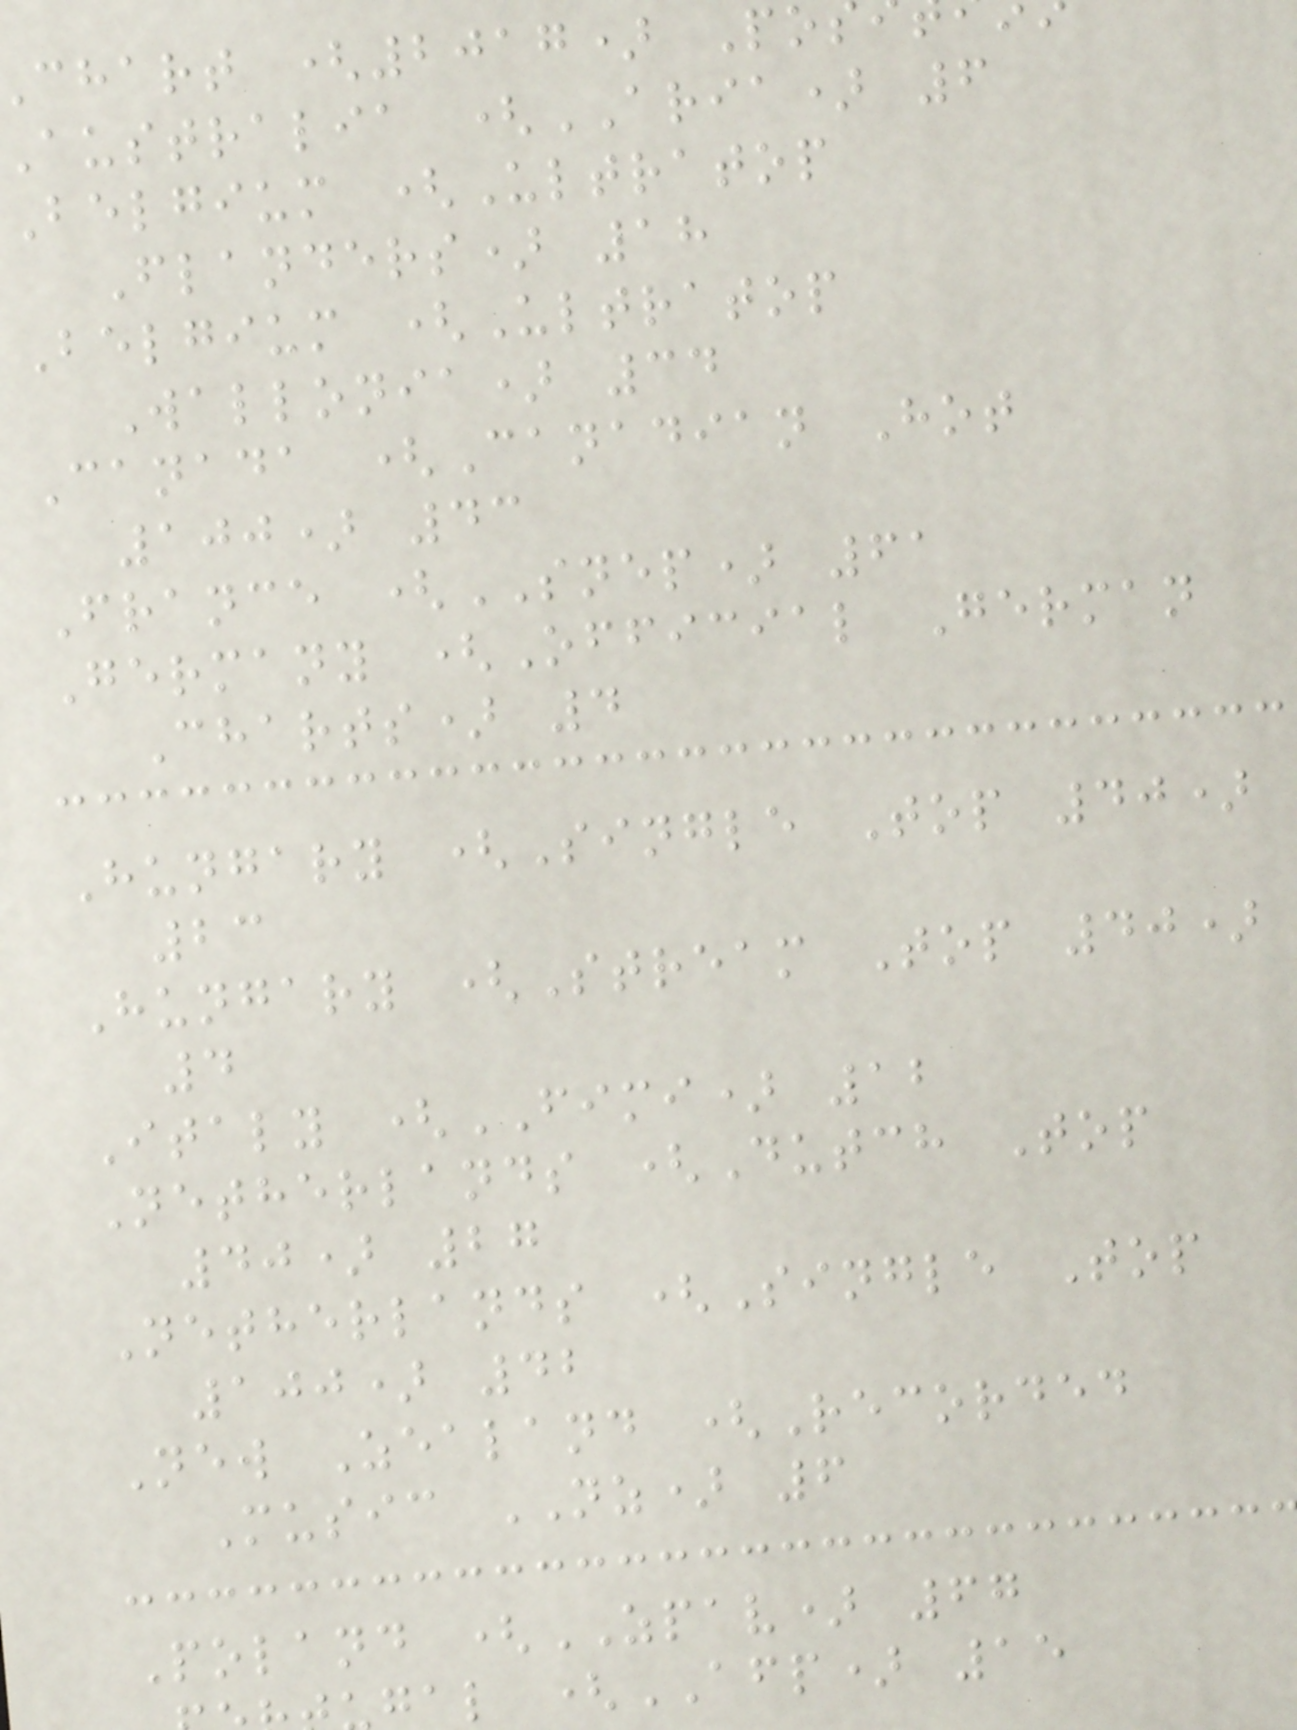chart (2017) Po
australia (ARIA) 6
Belgium (Ultratop
Flanders) 18
Belgium (Ultratop
Wallonia) 34
Canada (Canadian Hot
100) 43
France (SNEP) 61
Germany (Official German
Charts) 4
Hungary (Single Top 40)
23
Hungary (Stream Top 40)
4
Italy (FIMI) 12
Netherlands (Dutch Top
40) 27
Netherlands (Single Top
100) 42
New Zealand (Recorded
Music NZ) 6
Poland (ZPAV) 67
gal (AFP) 15
